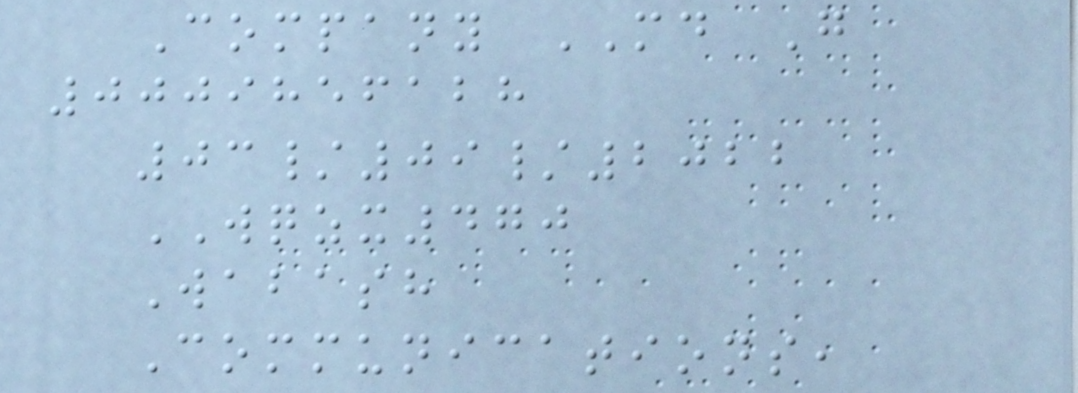Company MD G
0009856128
03/09/2022
WQZX470
Wabash
Communications,
